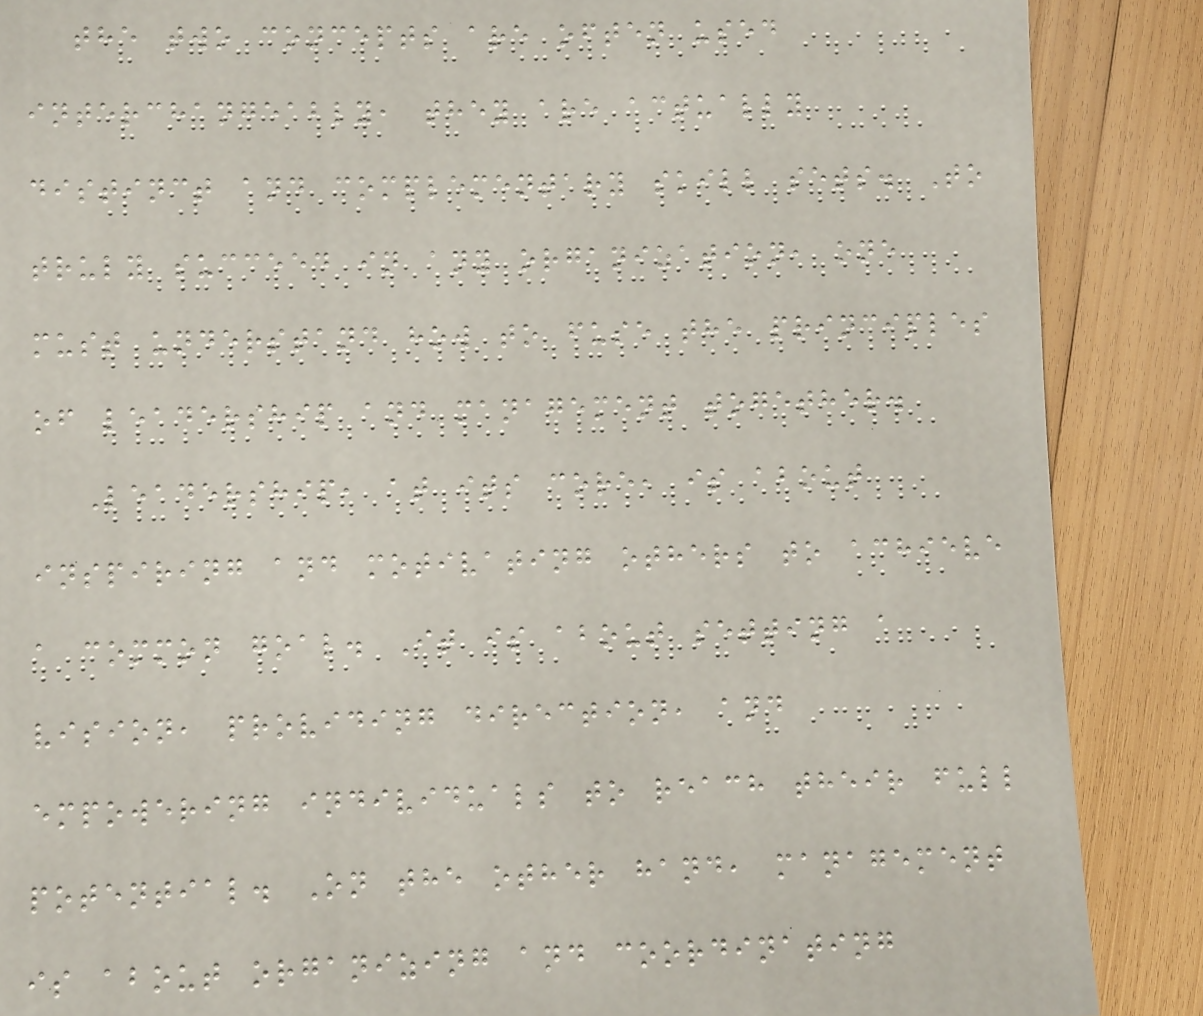the two concepts are often used
interchangeably, they are actually
distinct and complementary skill sets. To
truly succeed in any organization, one
must understand how to fuse the principles
of leadership and management together.
Leadership, at its core, is about
inspiring and motivating others to achieve
a common goal. It is about setting a
vision, providing direction, and
empowering individuals to reach their full
potential. On the other hand, management
is about organizing and coordinating
